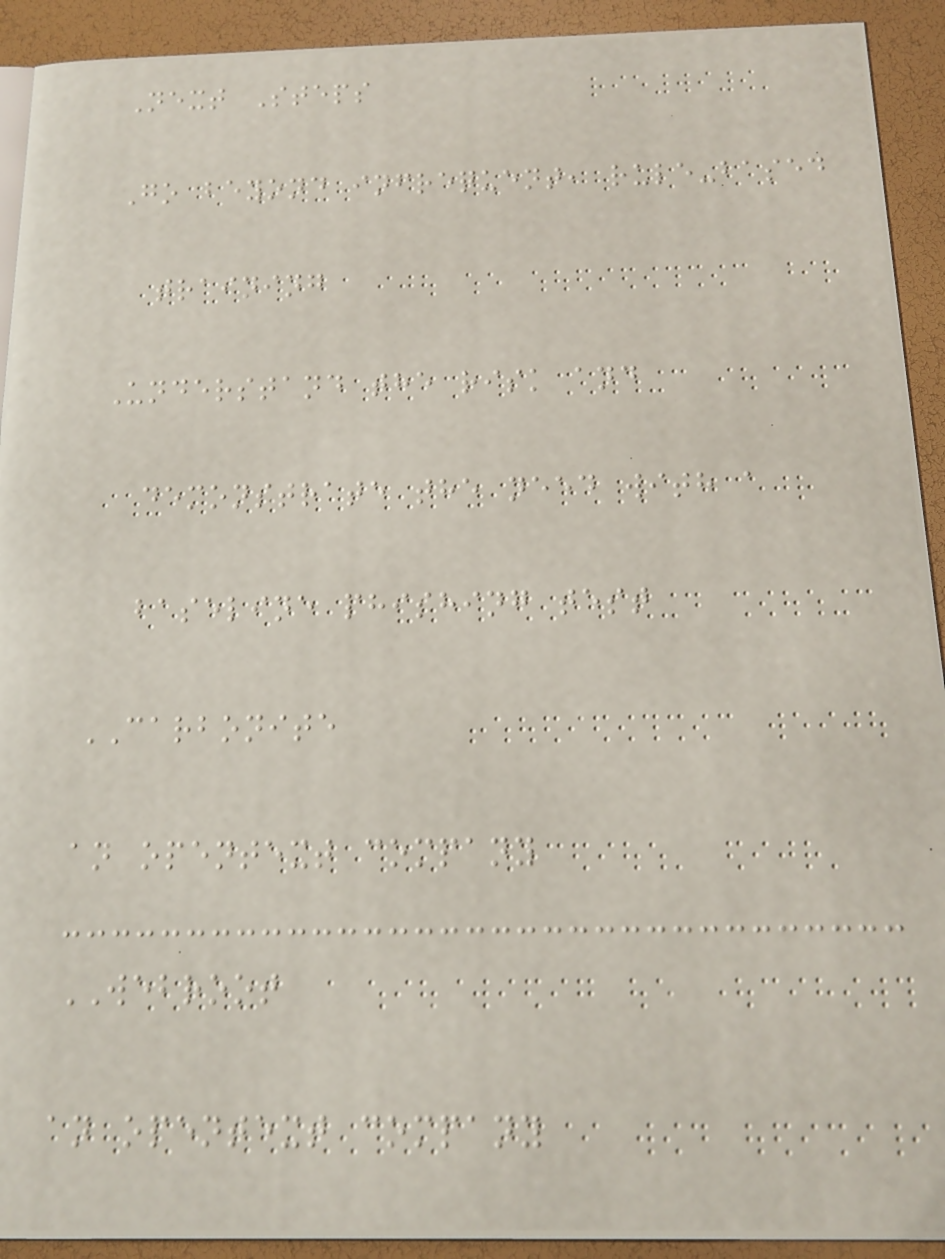Next Steps
Go beyond infrequent, rule-based
training
Understand the risk and
demonstrate the need with a
baseline phishing test
CARBONITE
an opentext company
WEBROOT
an opentext company
